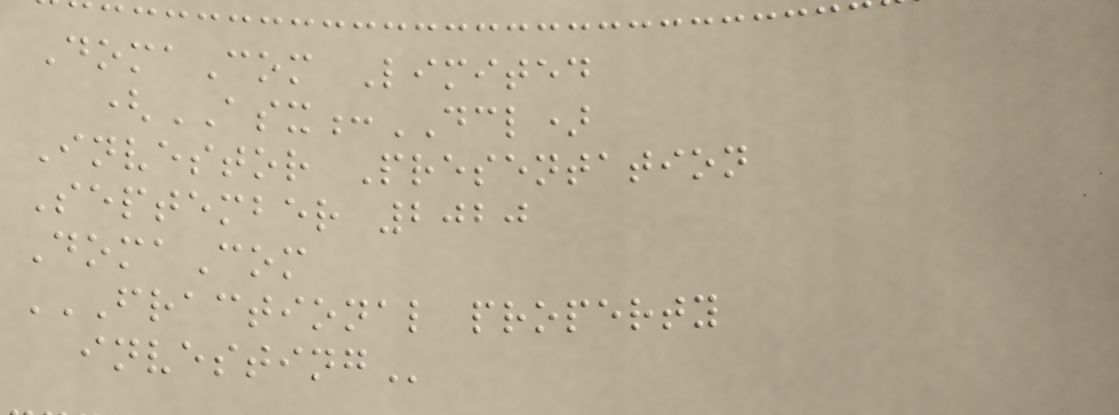DomaCom Limited
(ASX:DCL)
Investor Presentation
September 2020
DomaCom
FRACTIONAL PROPERTY
INVESTING
